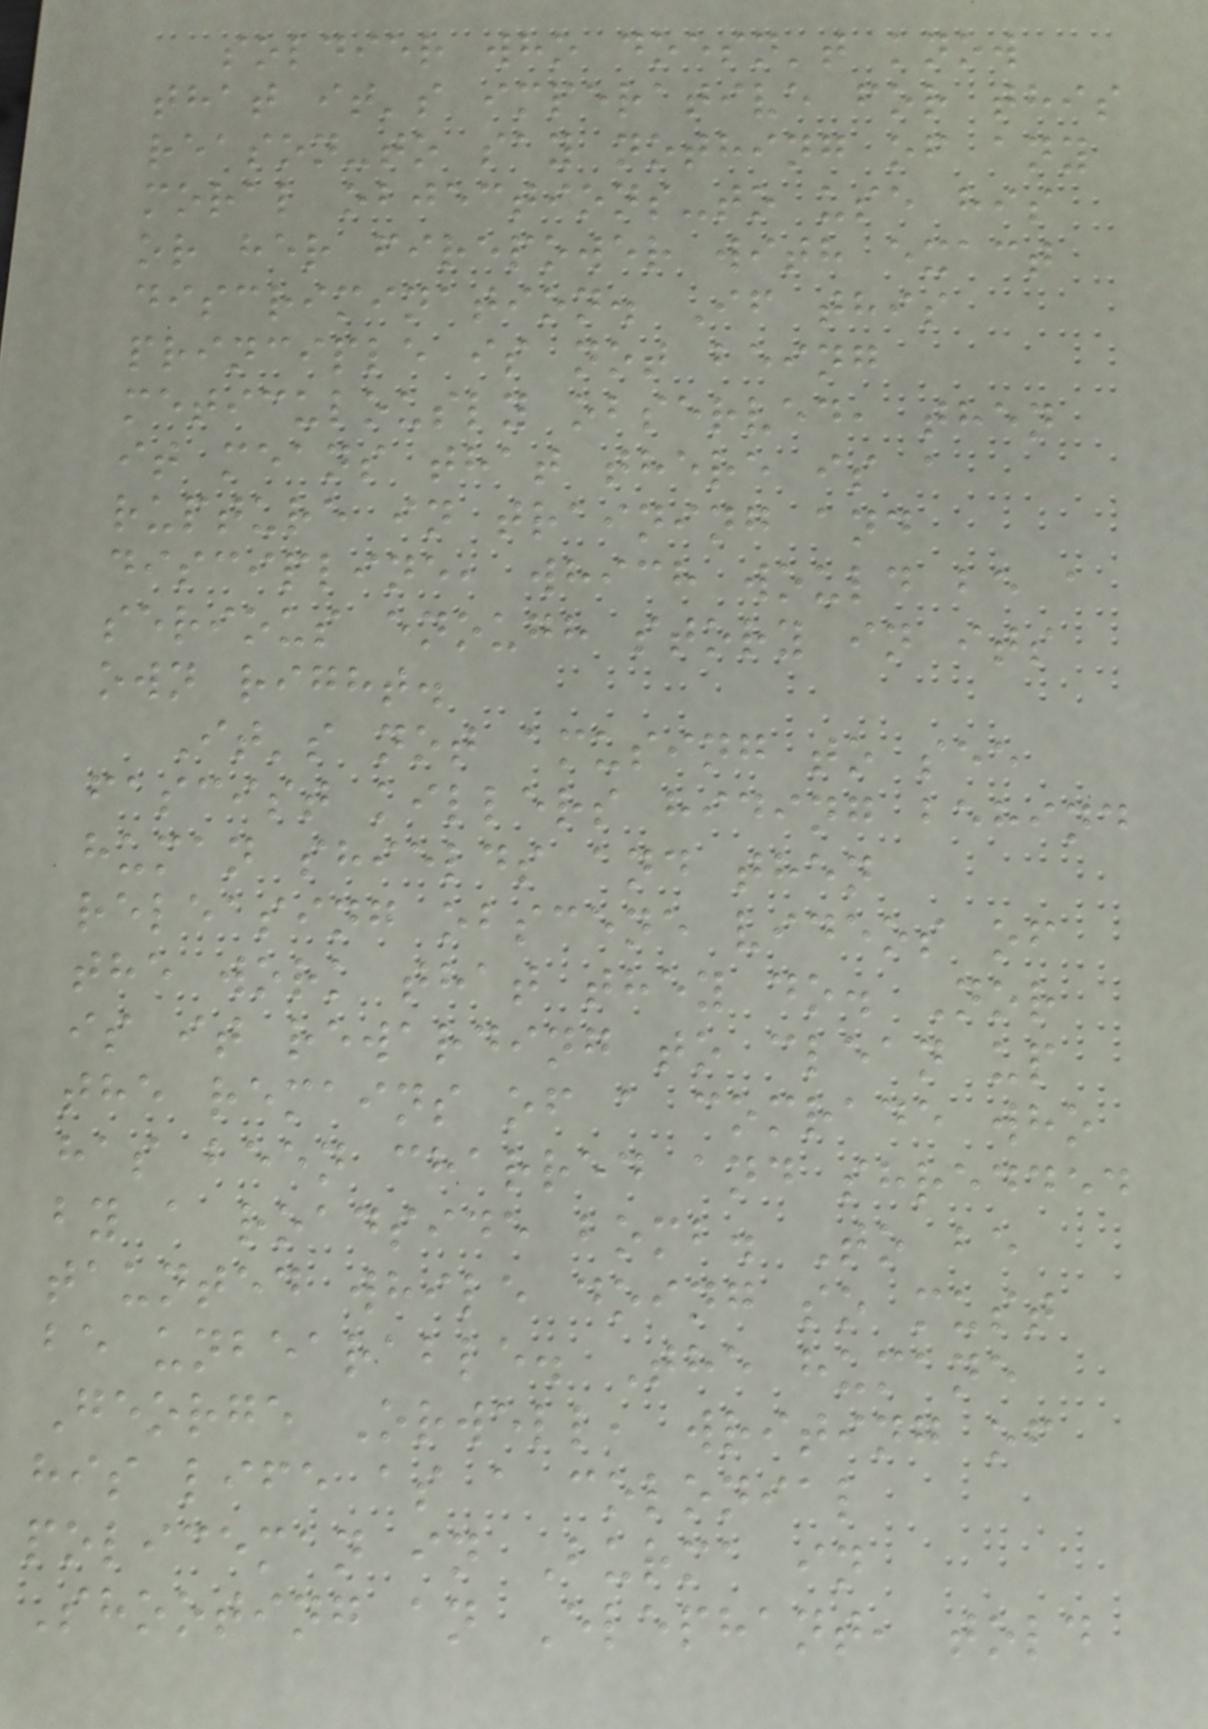soldier who doesn't know
that it's imperative for this
reason-to say nothing of any
moral objections-to use his
or her firepower with exact
discrimination. If this
principle is not being
meticulously observed, then
it means that there is a
rupture in training and
discipline, which would be a
serious enough story in its
own right.
It's not amusing to see
fascist killers hiding behind
human shields and then
releasing obscene videos of
the work that they do. Nor
is it rewarding to clean up
the remains of a comrade who
has been charred and shredded
by a roadside bomb. To be
taunted while doing so must
be unbearable. The humane
George Orwell, writing of
his life as a colonial
policeman in Burma in
Shooting an Elephant, told
